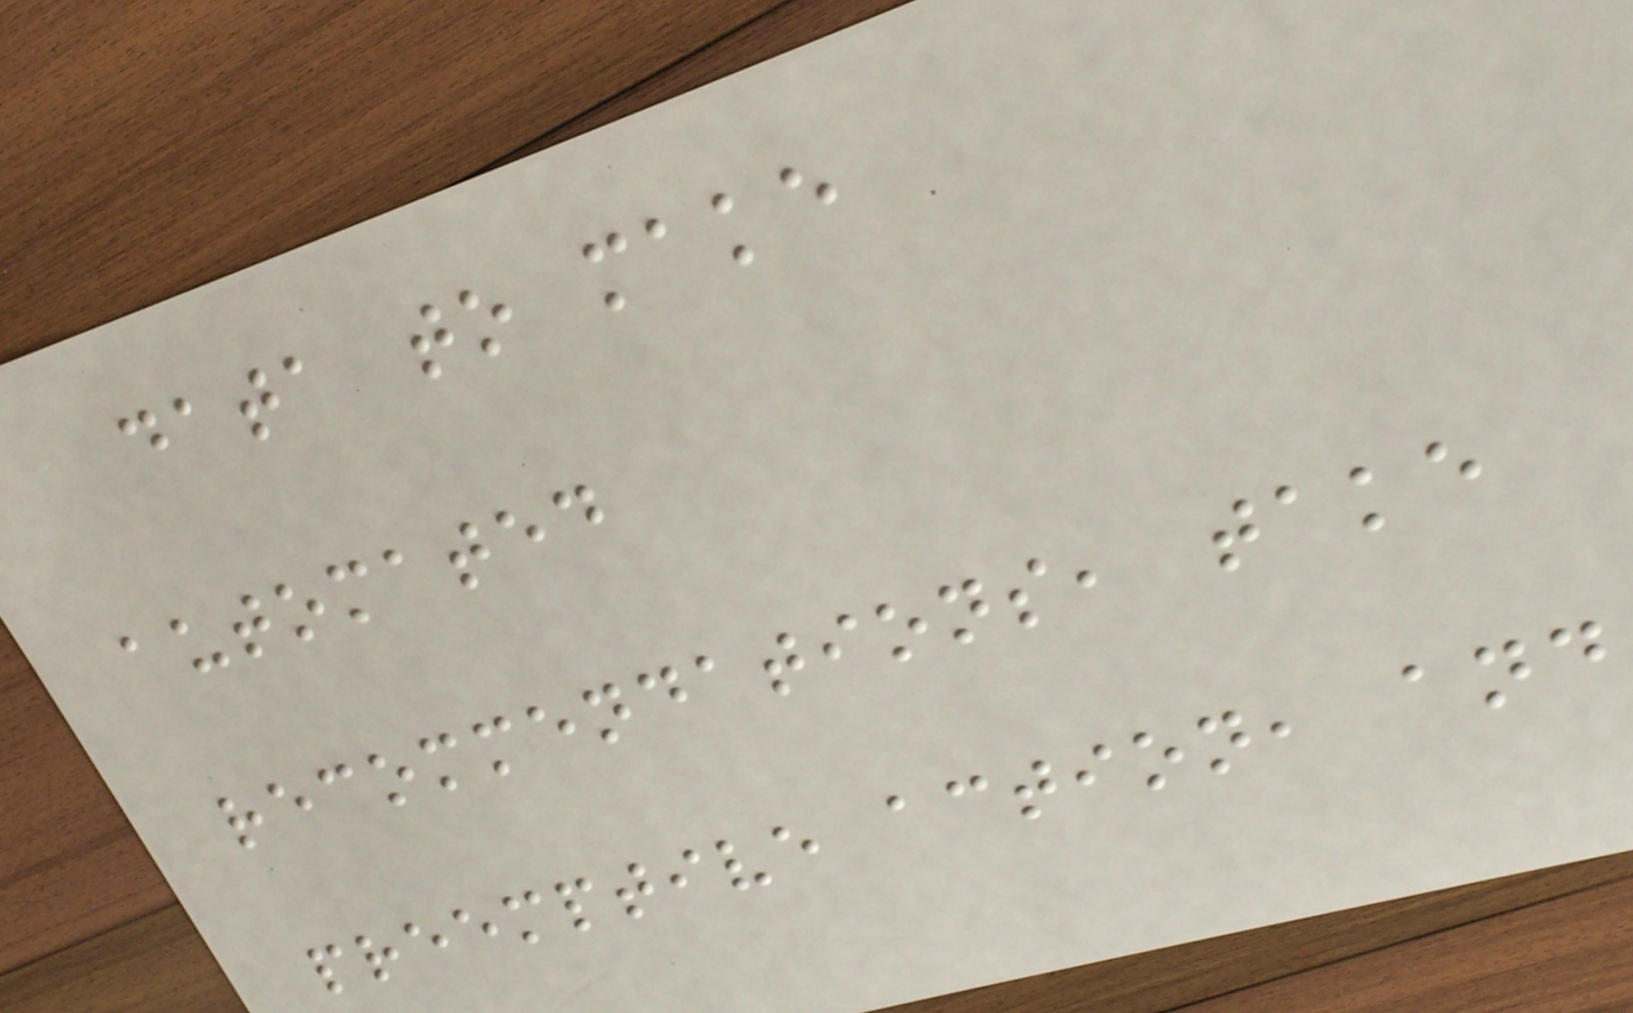data to make
automated
recommendations, take
preemptive action, and
